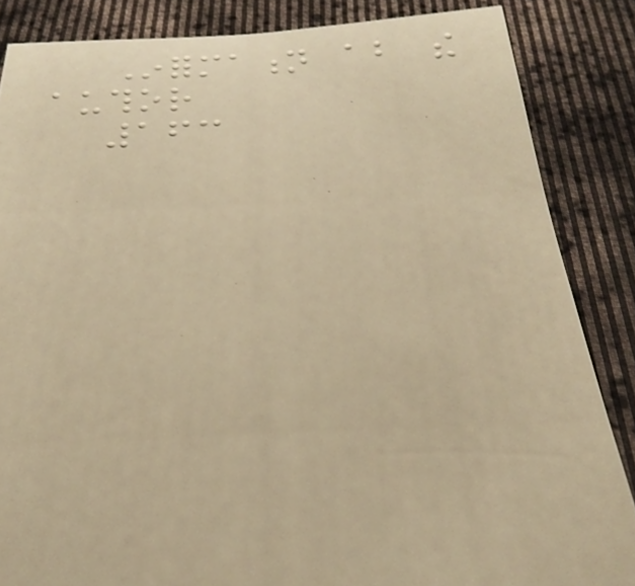Information about the
author
163
